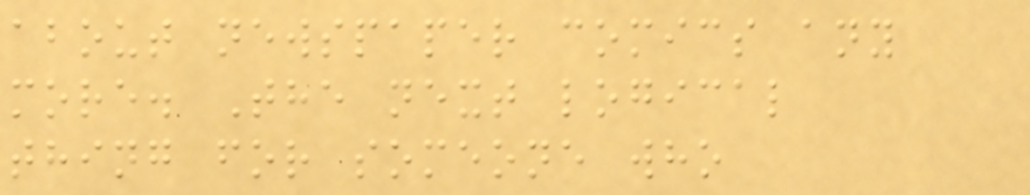about newspaper comics any
more. The next logical
thing for someone who
